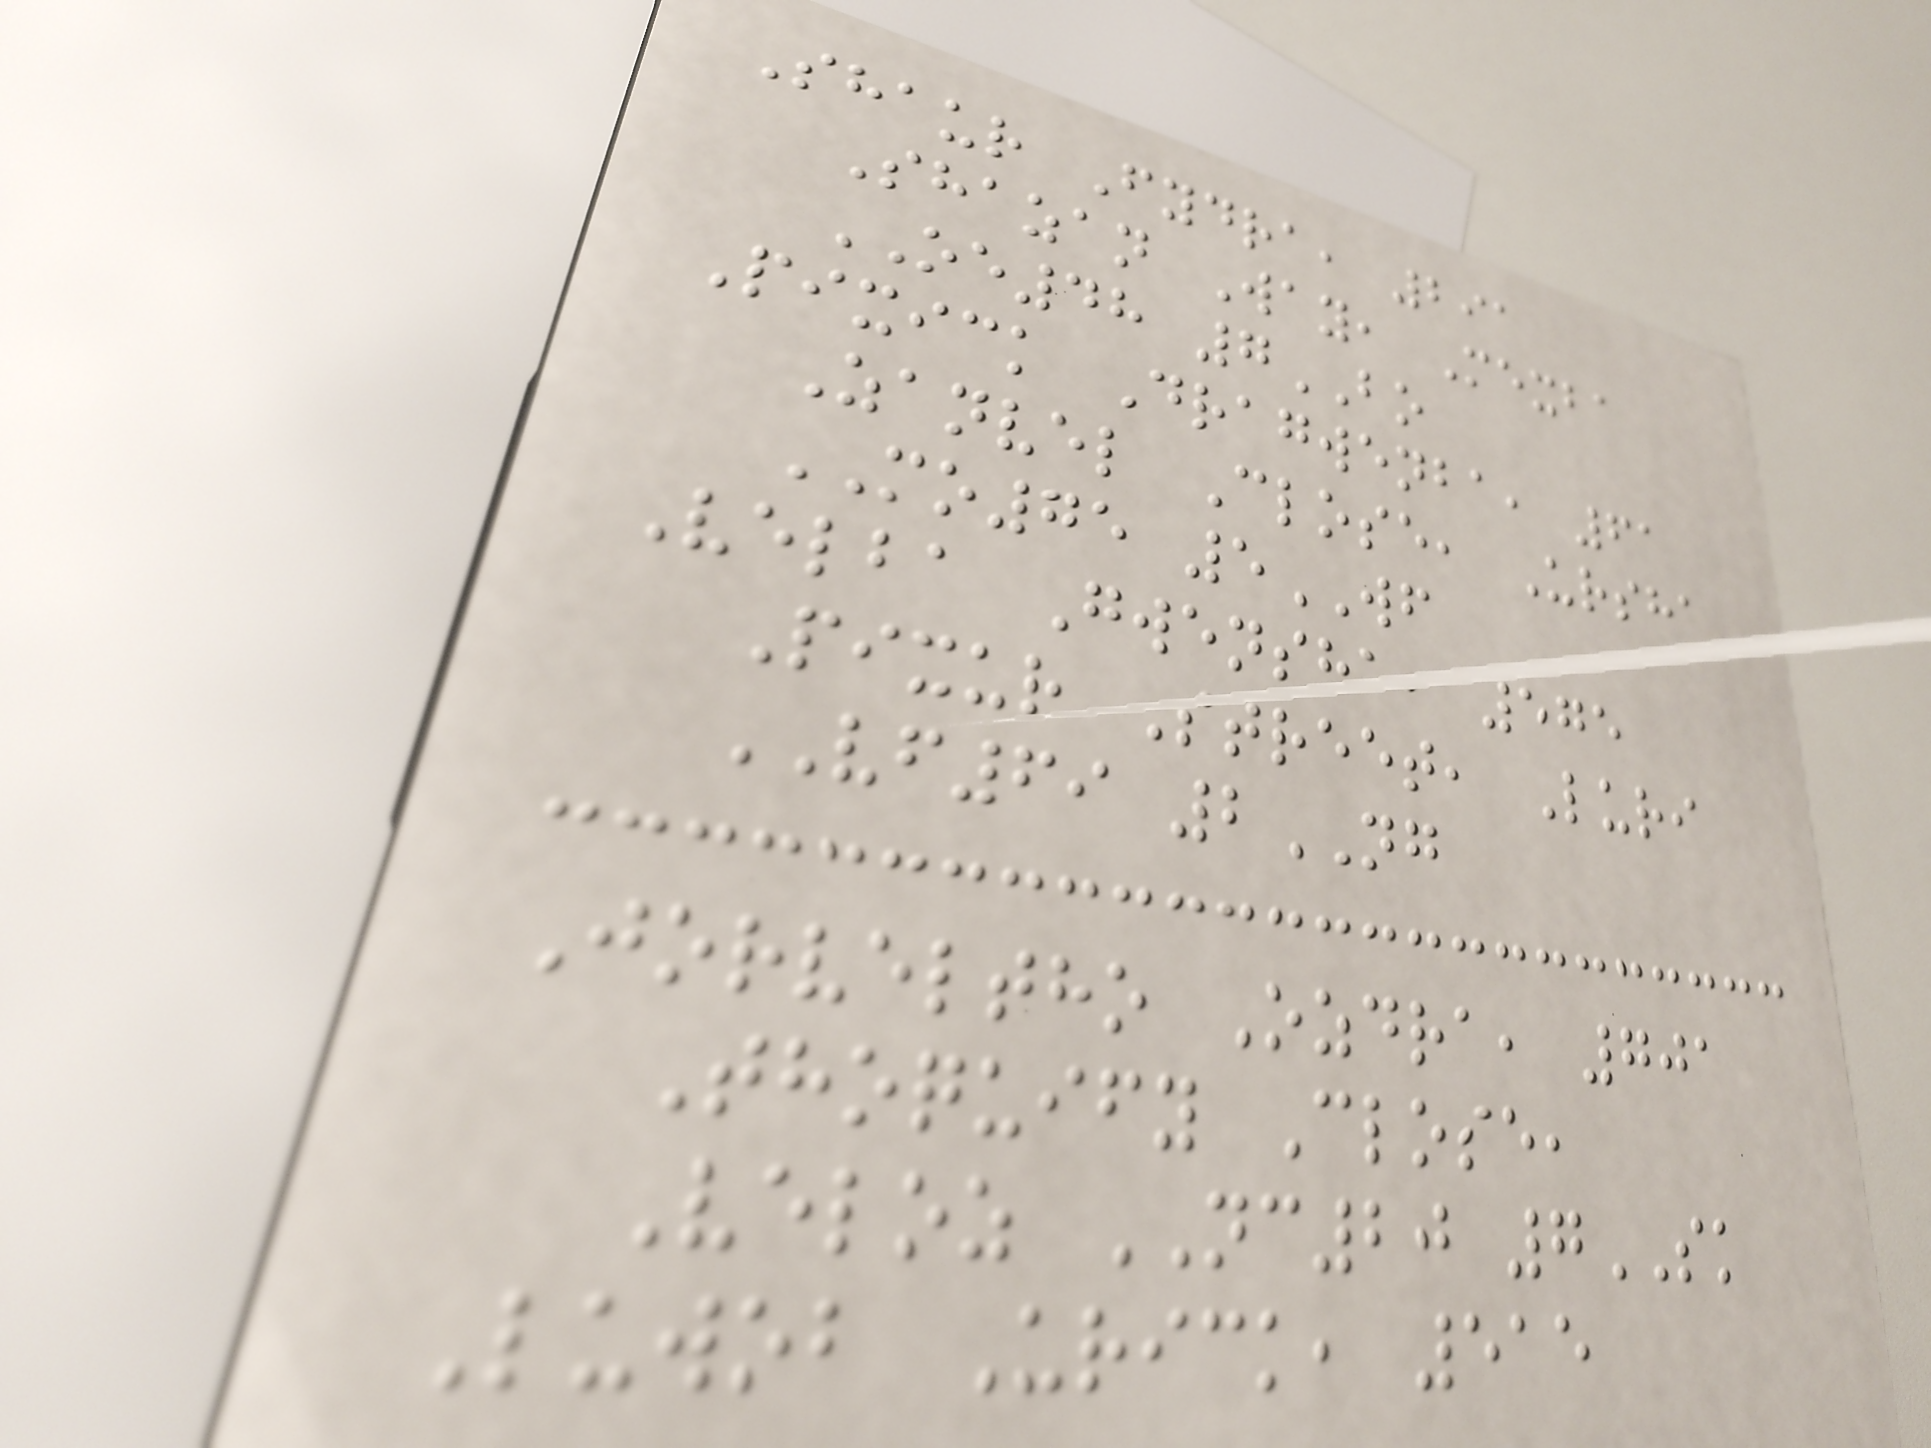Shaur Fydra, 291
Shazan Way, Mexba
OE48 7BO
Pixick Dragwenba, 61
Zanvel Close, Ursha
MO75 5WF
Velba Gwensha, 575
Pixur Street, Luri
VF69 2NG
Jorveltho Ozdra, 701
Thoquify Close,
Veloz NC20 7SK
Luwob Urick, 515
